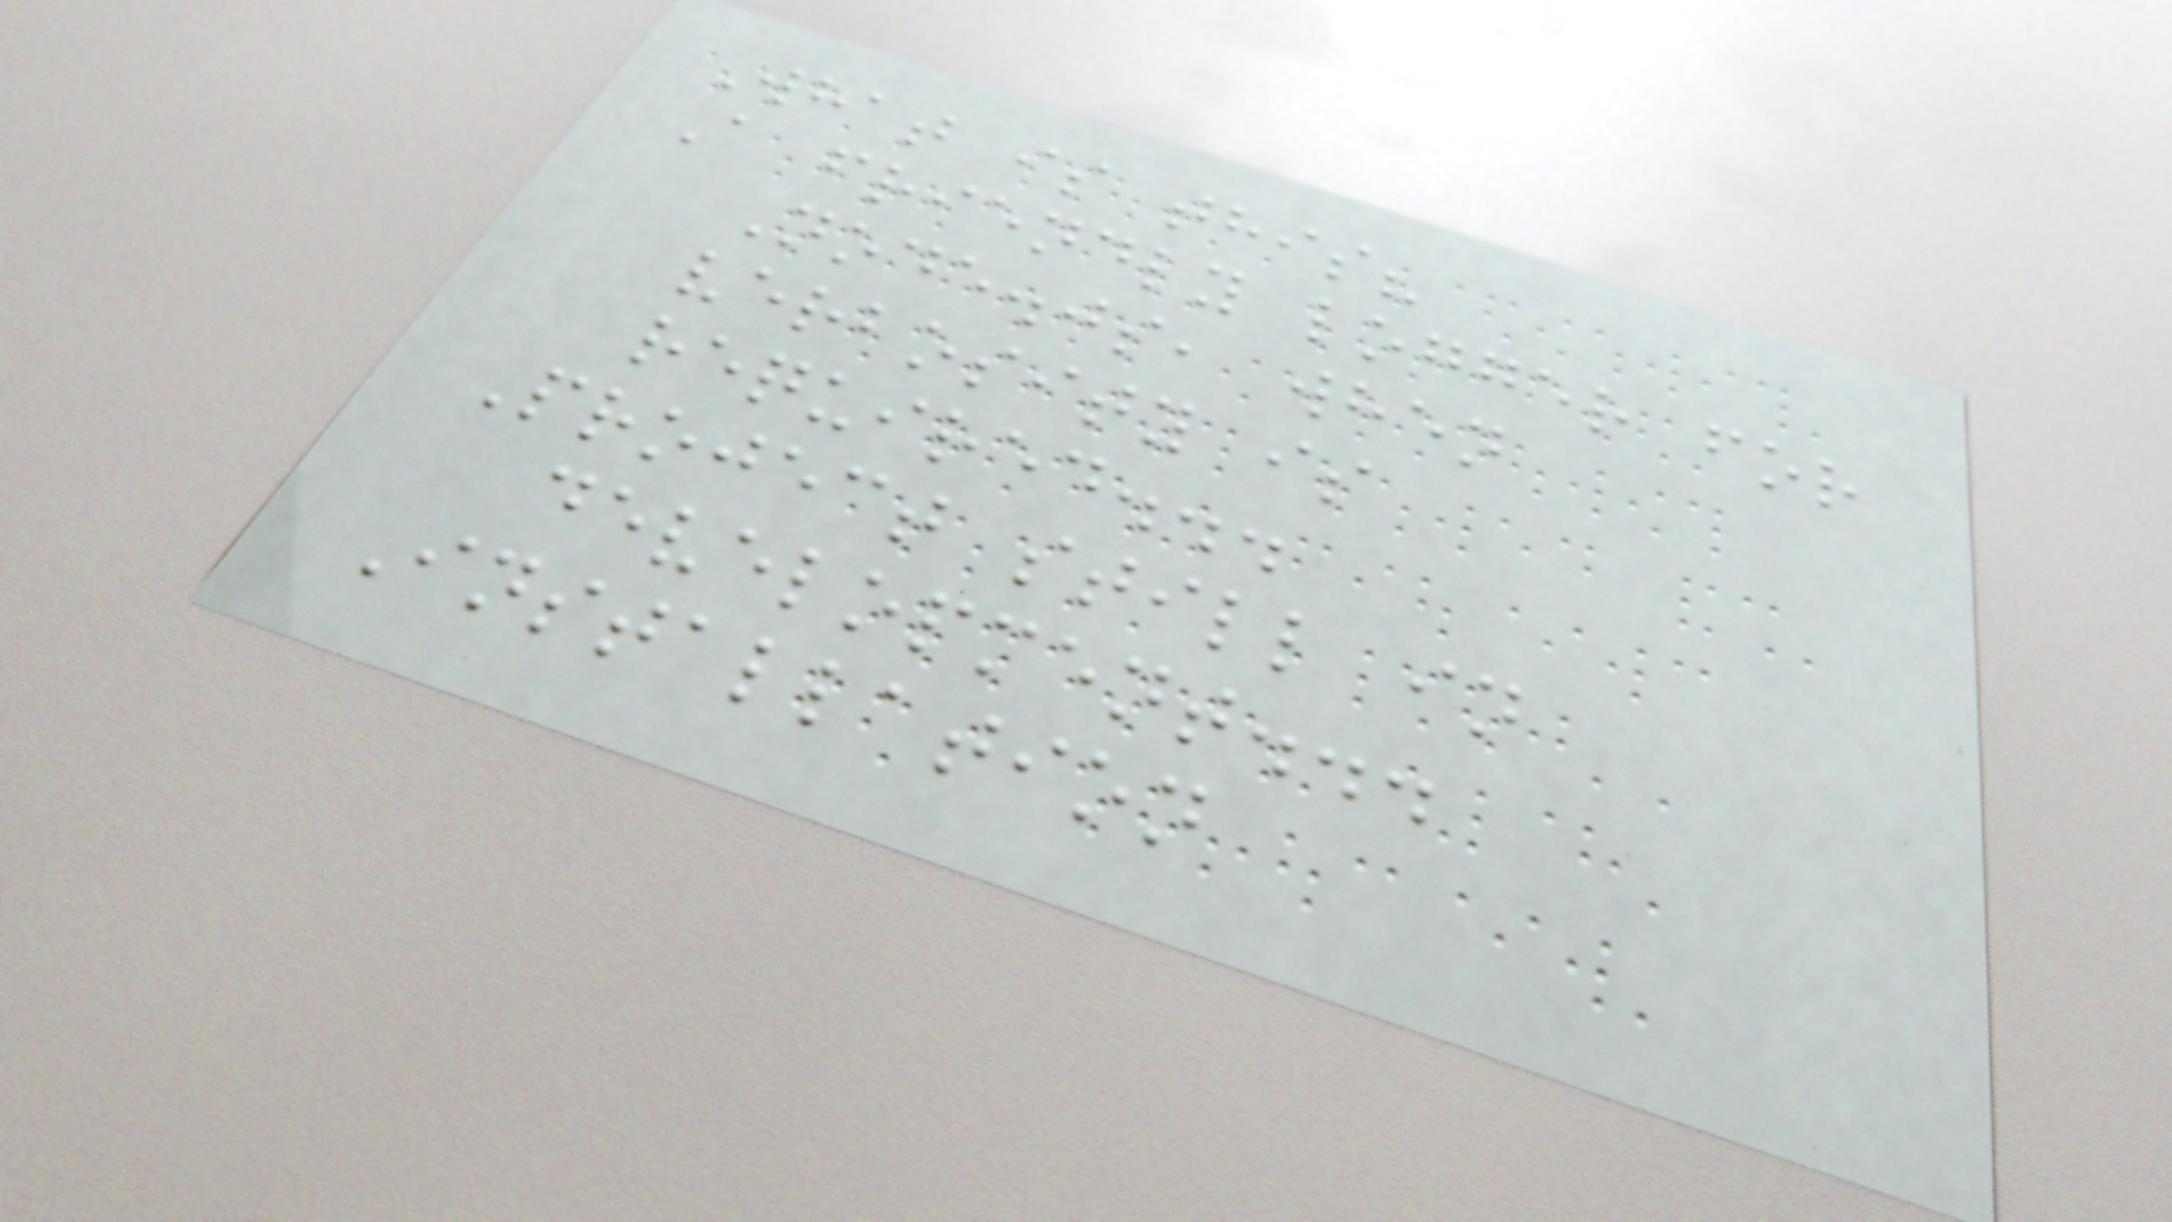What is this?
A friendly logger for
Node.js, when
verbosity is
required...
Project still in
development...
Installation
